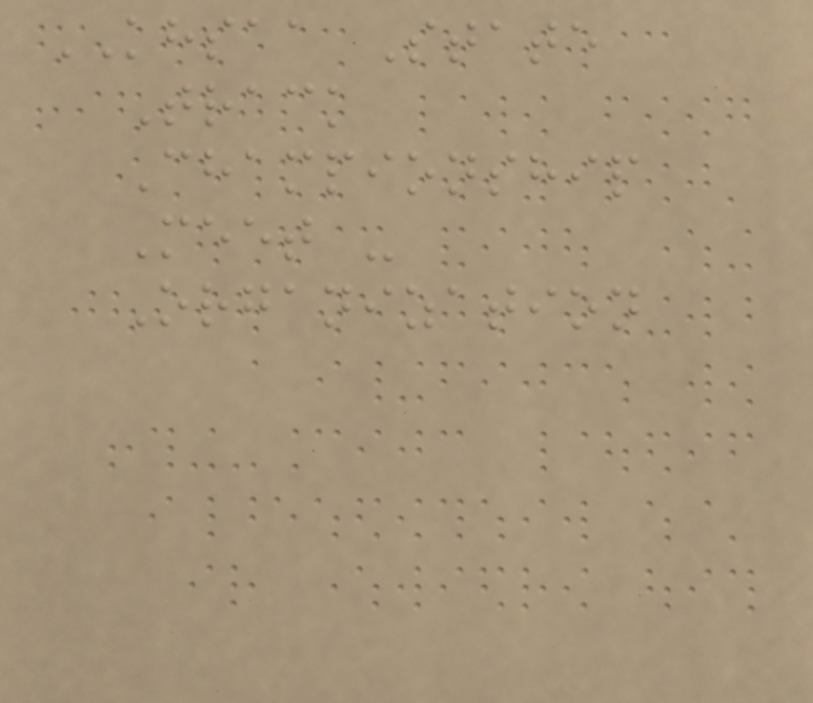KHSAA State
Track
Championship
Meet -
Organization
